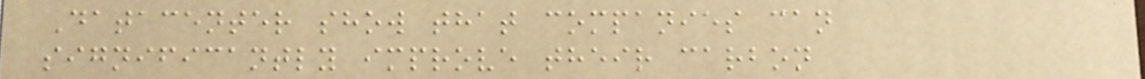Datacenter show that companies can
significantly improve their carbon
